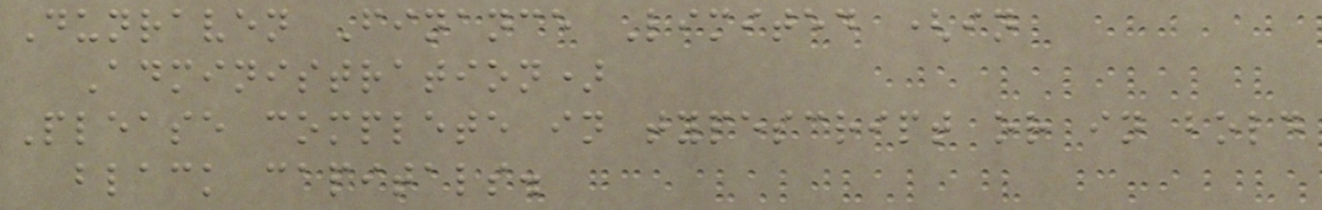Dunraven Finance Limited (in
Administration)
Please complete in typescript or in bold
black capitals.
